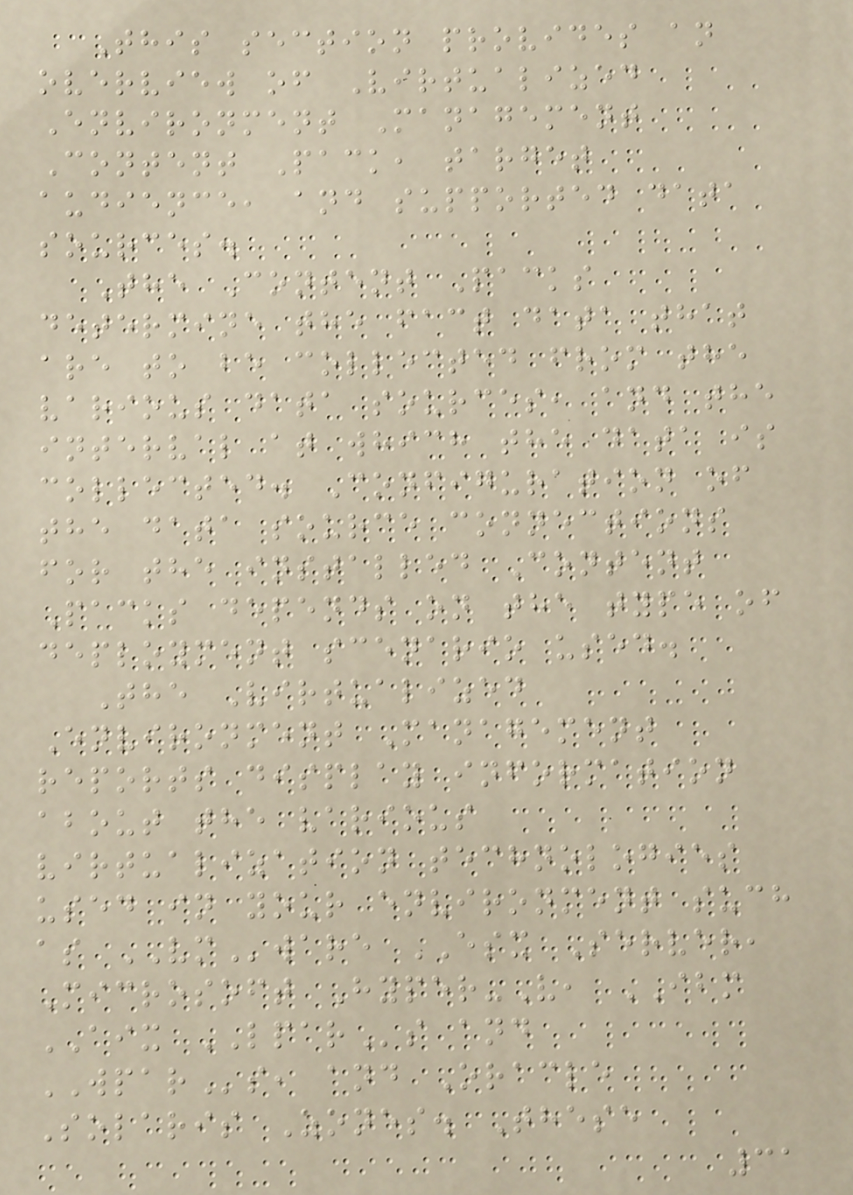This section provides an
overview of Virtualized
Environment Management
Content Pack, target
audience, and supported data
sources.
The Content Packs
determine the fact data that
are to be collected from the
various data sources, and the
interval at which the data is
collected. Configuration of
the data source connections
for the installed Content
Packs depends on the type of
deployment scenario used.
The Virtualized
Environment Management
reports display information
about the various
virtualization technologies
used in your environment such
as VMware ESX Server,
Microsoft Hyper-V, IBM
AIX LPARs and
WPARs, and Oracle
Solaris Zones. These
31
